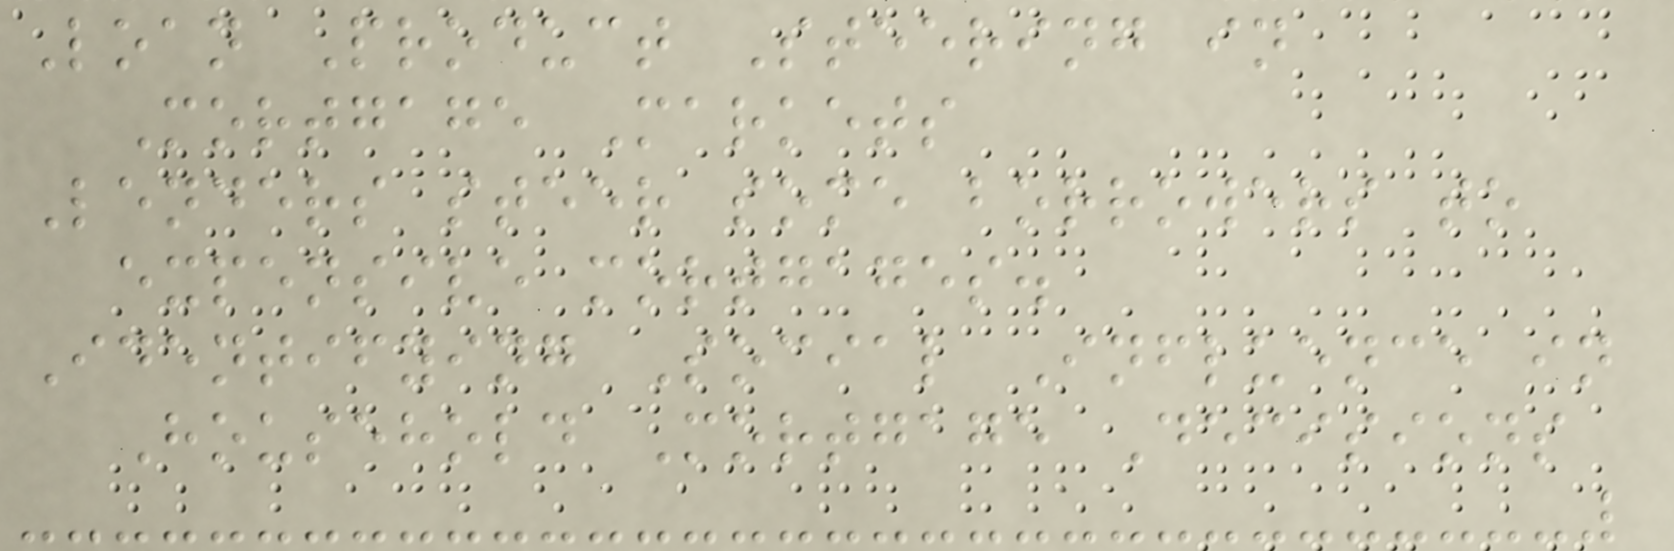Loan Product Steering in
Mortgage Markets
Lenders steer some borrowers to
expensive mortgages.
Identifying Social Influence in
Household Mortgage Decisions
